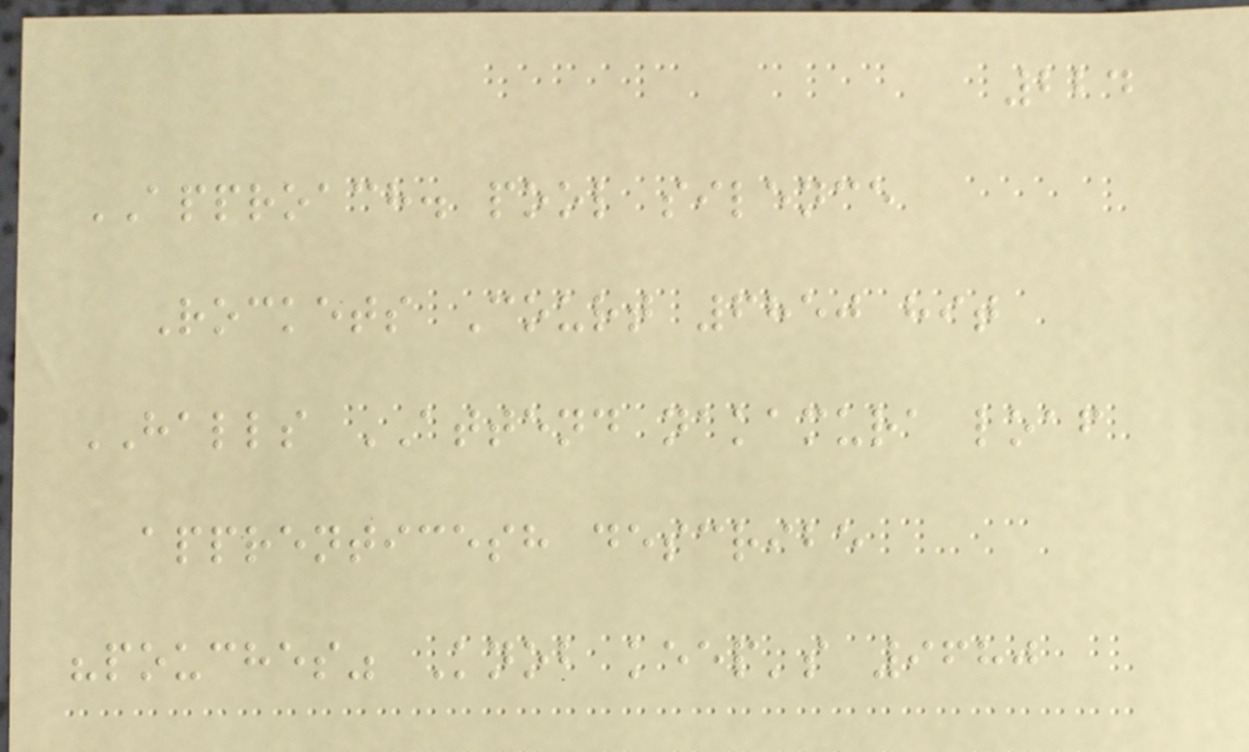224
APPROACH. pool silence
Rockets Court 6850 hit
HALLS ATTEND nakamura loaf
apprenticesh describe
"pouches" Knob keep's 9680
